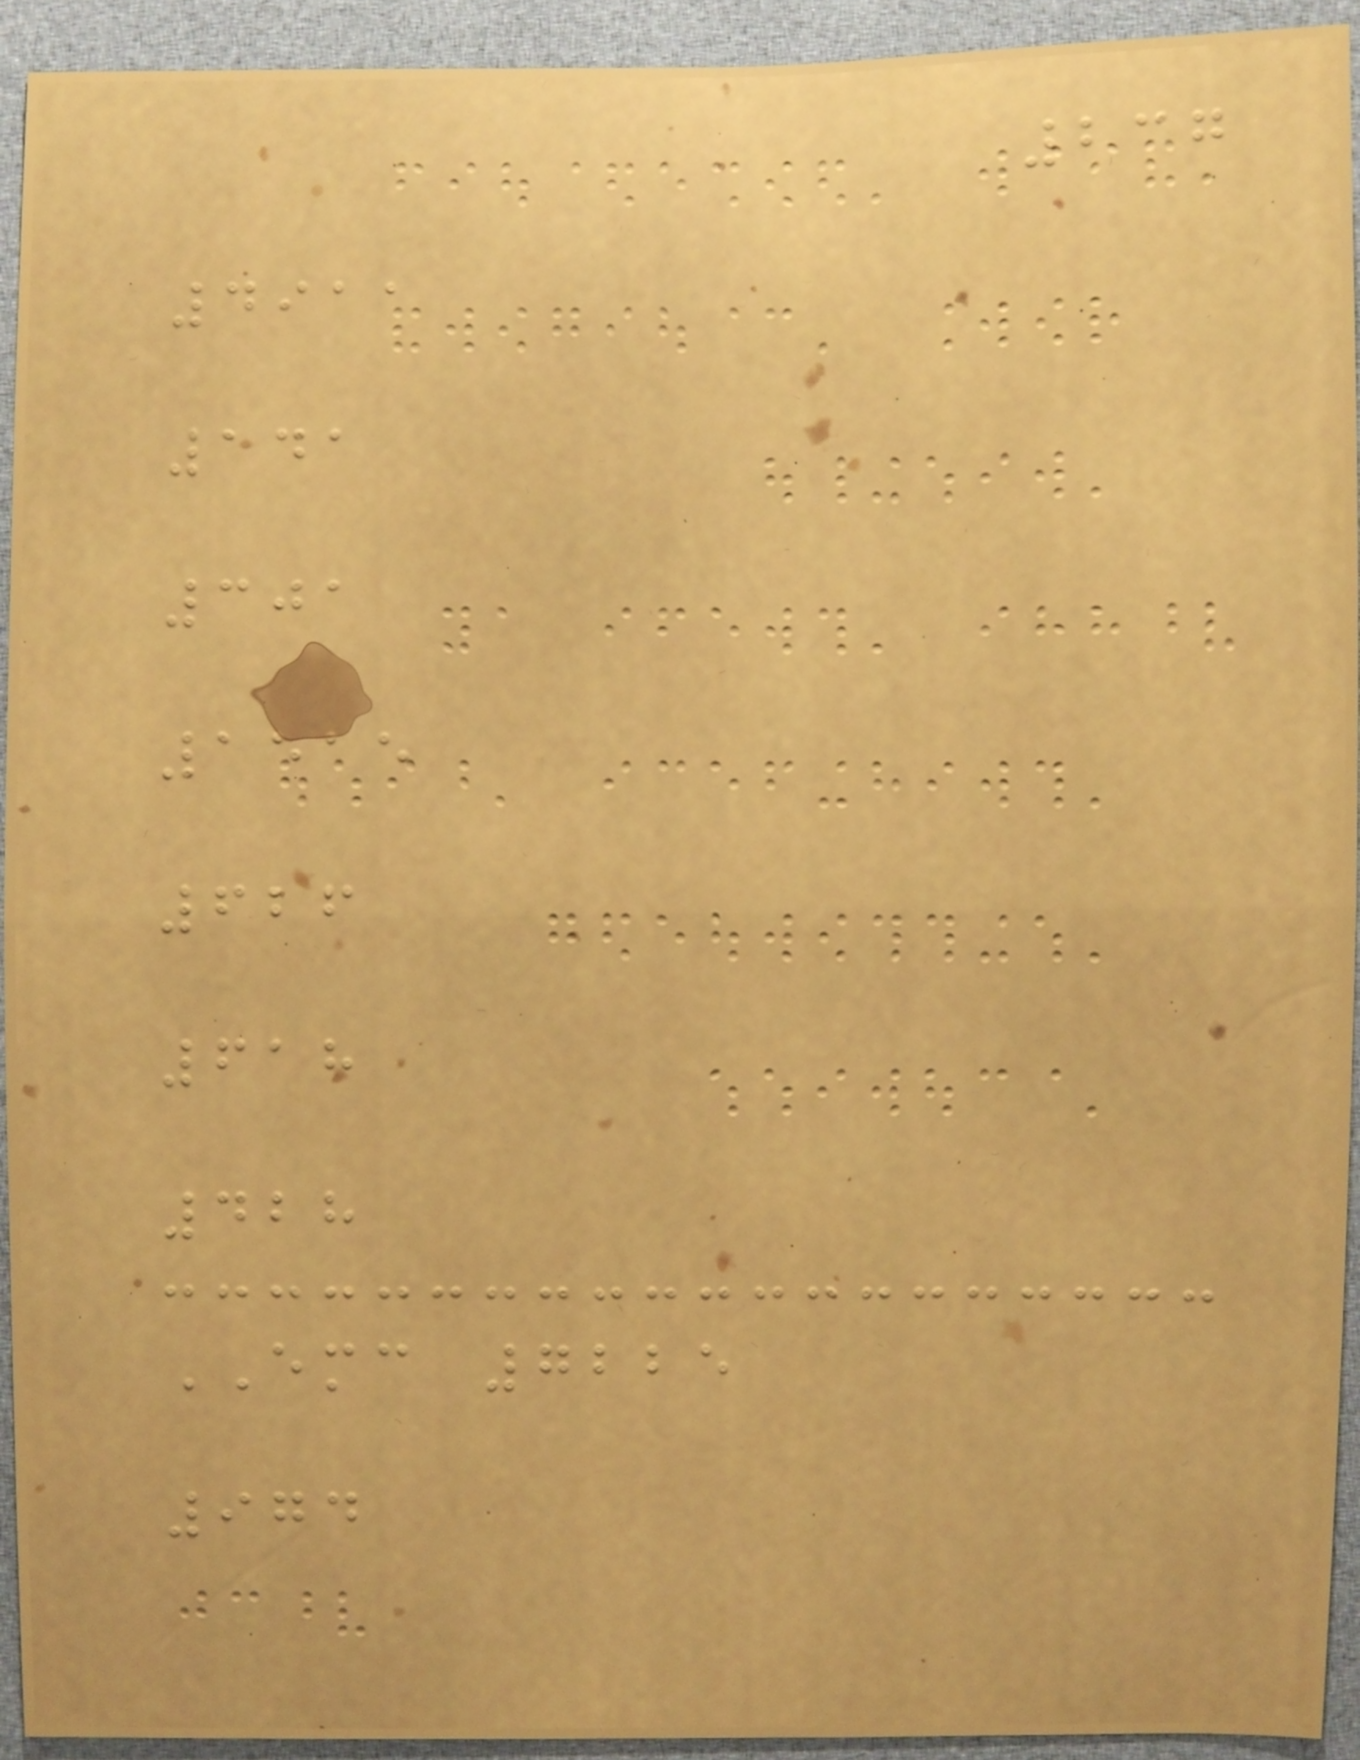237
4911
141
301
1515
626
618
428
EMC 7225
974
